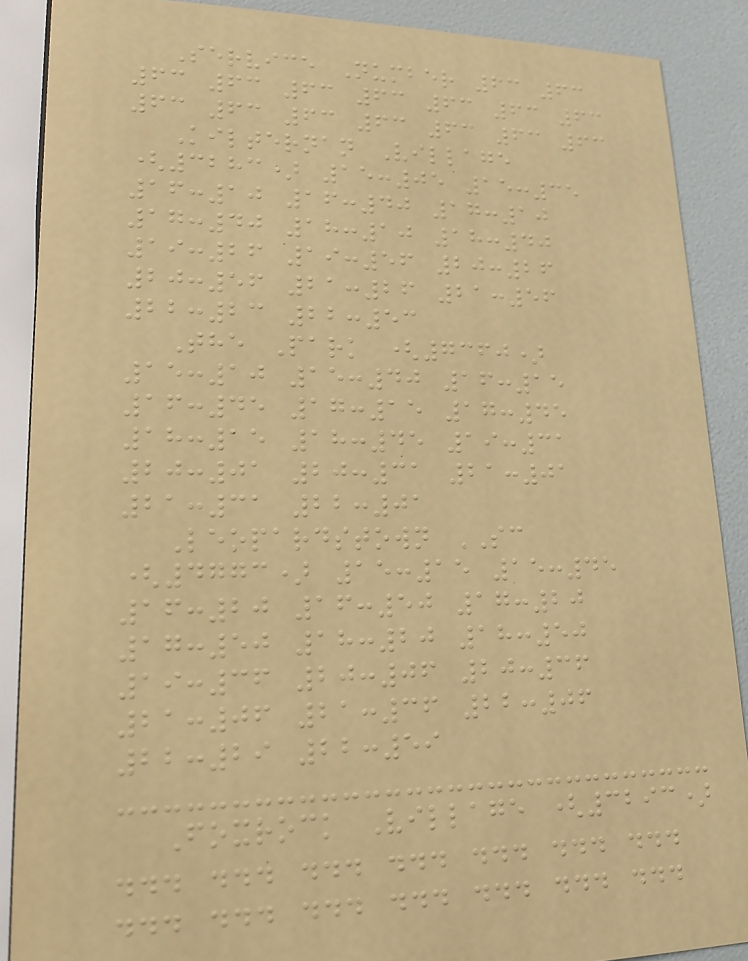Service Number 63 63
63 63 63 63 63 63 63
63 63 63 63 63 63 63
Kilternan Village
(3283) 15:05 15:35
16:10 16:40 17:10
17:40 18:10 18:40
19:26 19:56 20:26
20:56 21:26 21:56
22:23 22:53
The Park (7360)
15:10 15:40 16:15
16:45 17:15 17:45
18:15 18:45 19:31
20:01 20:31 21:01
21:31 22:01
Leopardstown SC
(4773) 15:15 15:45
16:20 16:50 17:20
17:50 18:20 18:50
19:36 20:06 20:36
21:06 21:36 22:06
22:29 22:59
Foxrock Village (3293)
... ... ... ... ... ... ...
... ... ... ... ... ... ...
